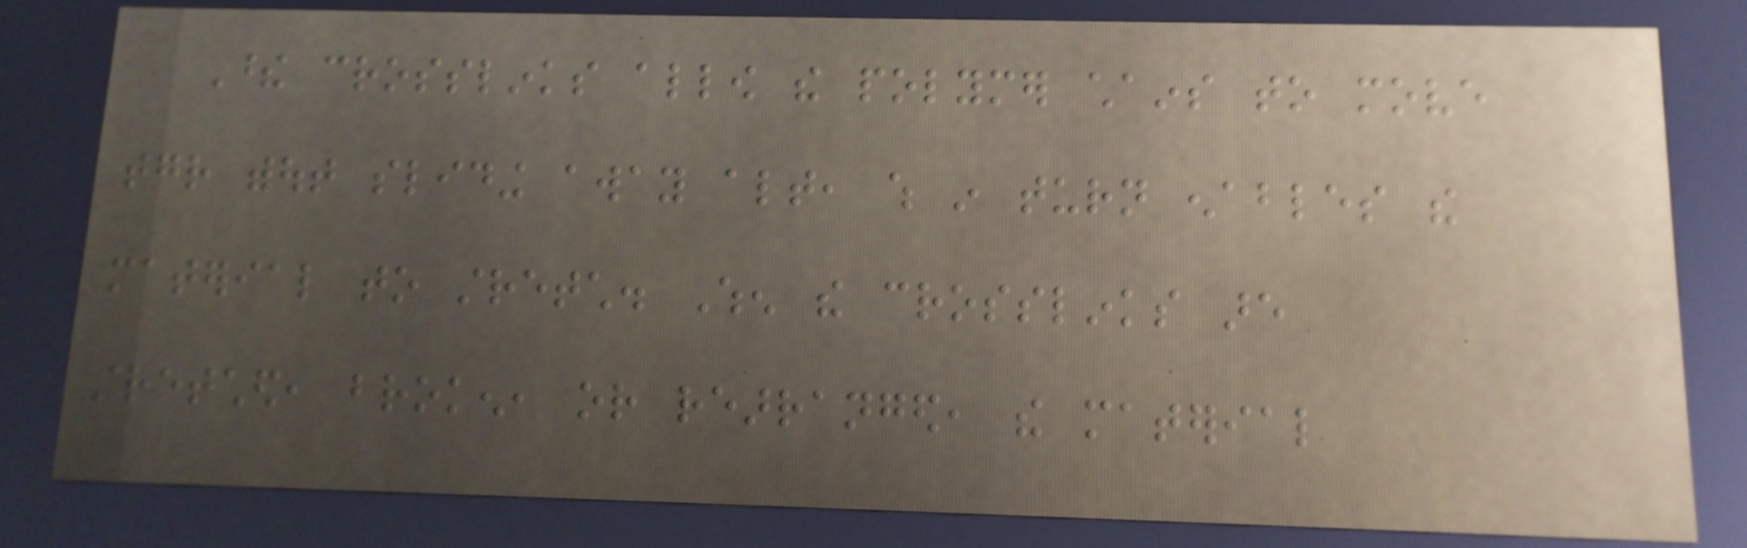These crosslinks allow the polymer chains to move
together without sliding away altogether, which in turn enables the
material to stretch. When the crosslinks are
stretched, broken, or rearranged, the material
